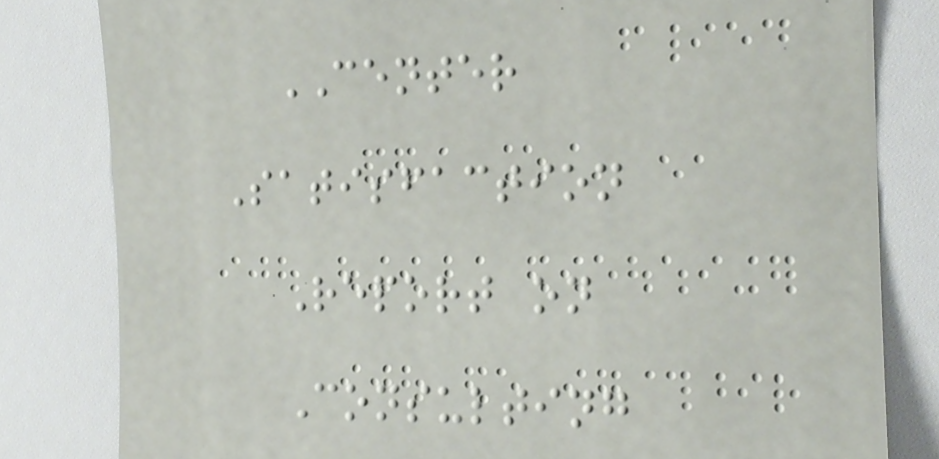CENTER
Satisfaction
Report on
Consulting
